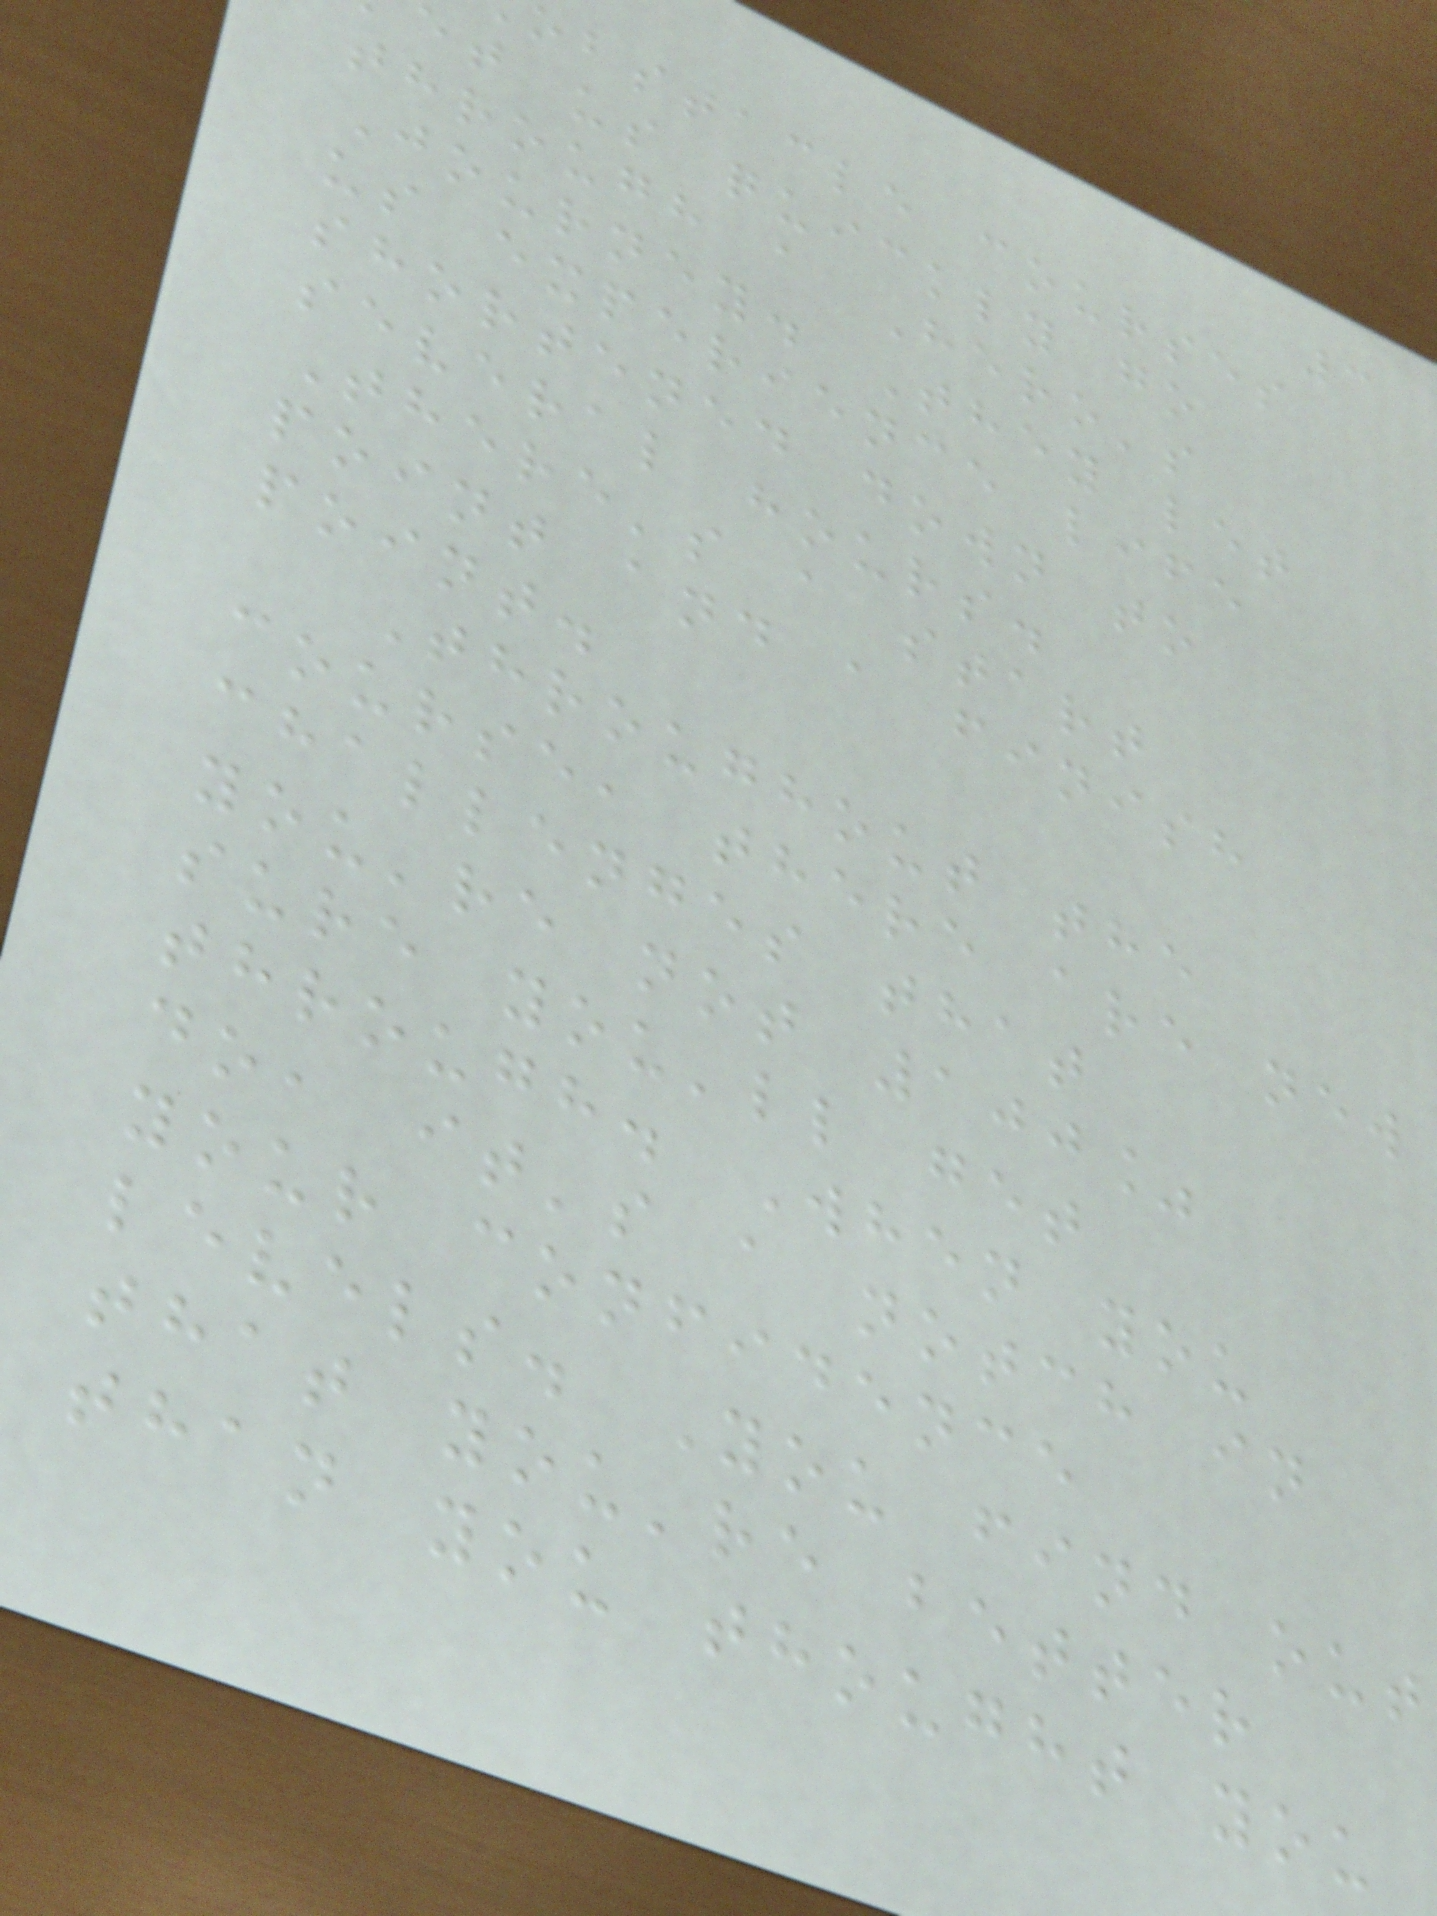3
obstacle courses
et us quickly go
through a Hero's
Journey. They let
us experience life
shortened down to
several hours.
There's a start
point and a finish
point.
Throughout the
course, there are new
challenges that
you're not 100%
sure you'll get
through. When you
do, it's a notch in
your confidence
levels. You find out
that you're better
than you thought you
